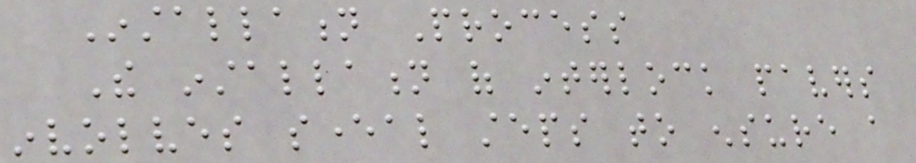Installation Process
The installation of interlock pavers
involves several steps to ensure a
